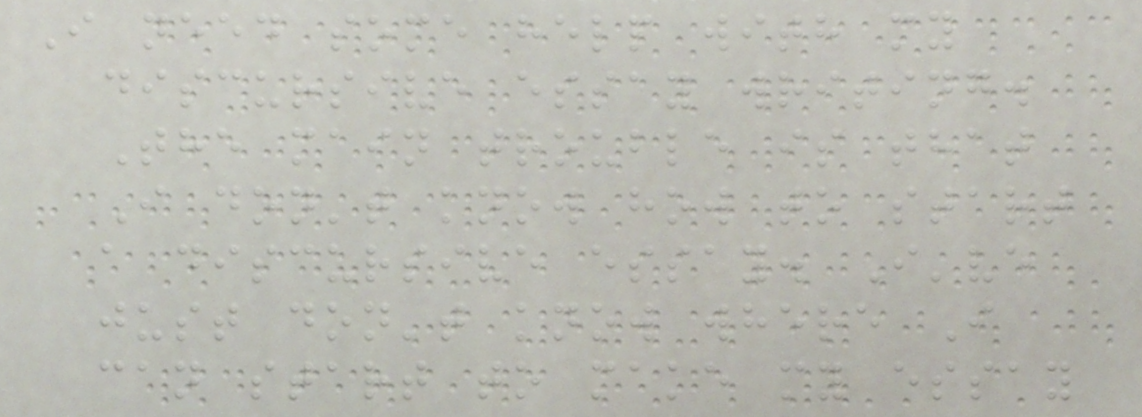I need some help with my
discursive essay writing.
The main trouble is that
I don't know how to start
a discursive essay. I've
just don't know where I
can start to make my essay
